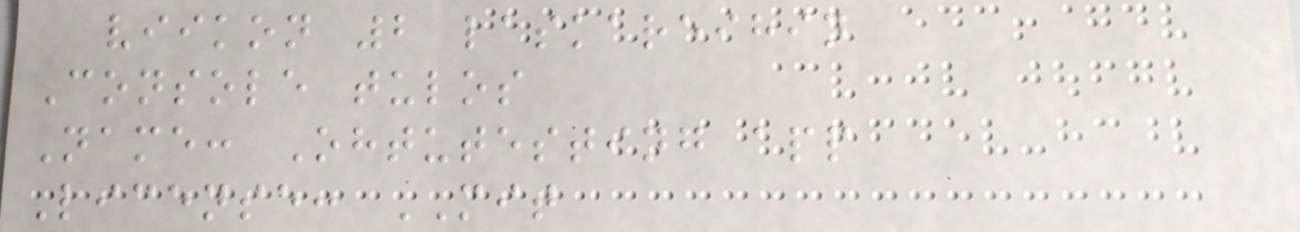viikon 2 laskareihin
Console tulos
Name: Ohtutesting app
License: MIT
